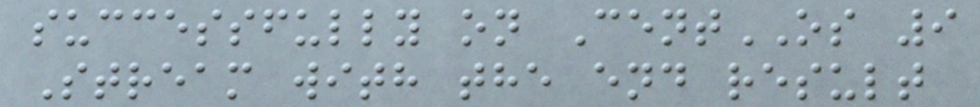successfully on CentOS 9
Stream with the end result
